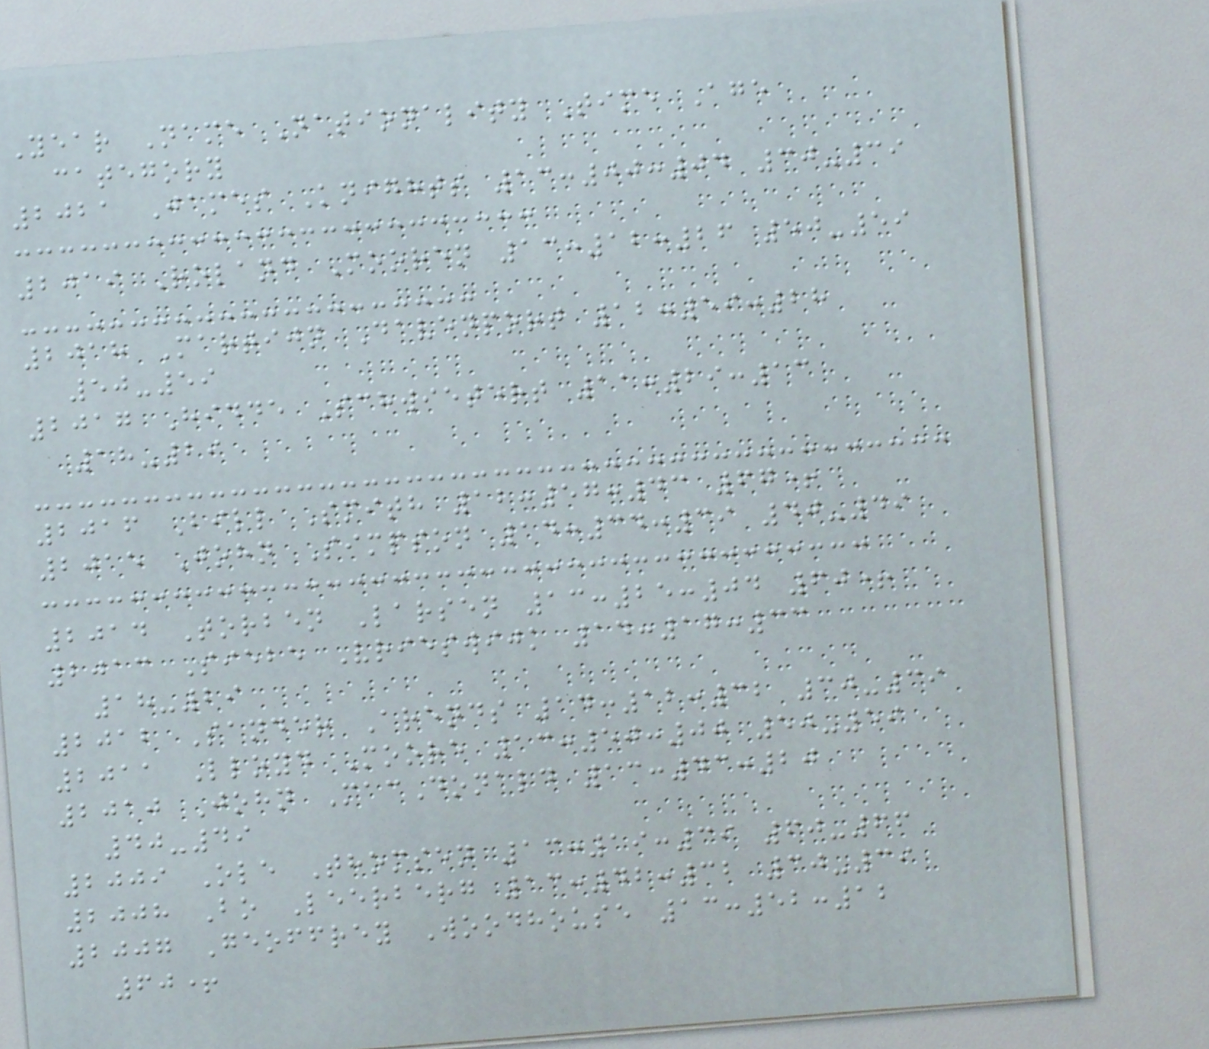Year Name Nationality Time Age
category
2021 James Knights 13:00:04 30-39
2019 Roland Mooren 13:12:26 50-59
2018 Martijn Davenport 12:59:28
50-59
2017 Hidde Schwietert 11:29:13
18-29
2016 Bill Smith 12:57:43 67+
2015 John Simpson 14:34:39 40-49
2014 Torben Larsen 13:25:04 60+
2013 Siebe Vrieswijk 14:17:33
18-29
2012 Sander Arends 14:12:32 30-39
2011 Lloyd Moore 13:50:00 50-59
2010 John MacDonald 13:43:20
40-49
2009 Ole Thomsen 13:19:39 60-66
2008 Bo Leerberg 13:42:32 30-39
2007 Geoffrey Woodhouse 13:52:12
60+
